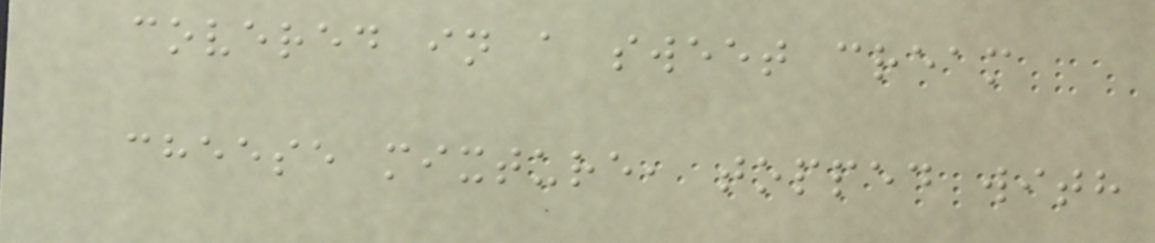covered in a sweet cream
cheese mixture, topped with
